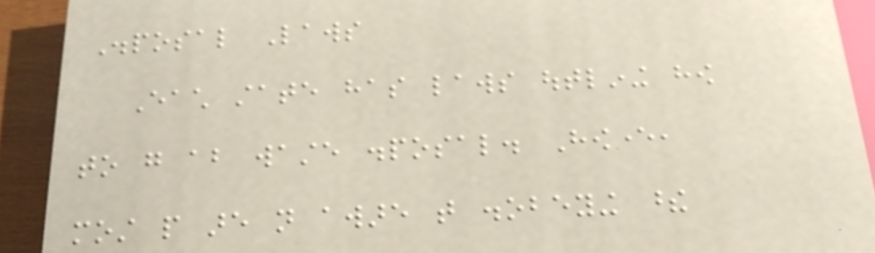Disposal Laws
Each state has laws outlining how
to go about waste disposal. However,
most people are not aware that disobeying these
